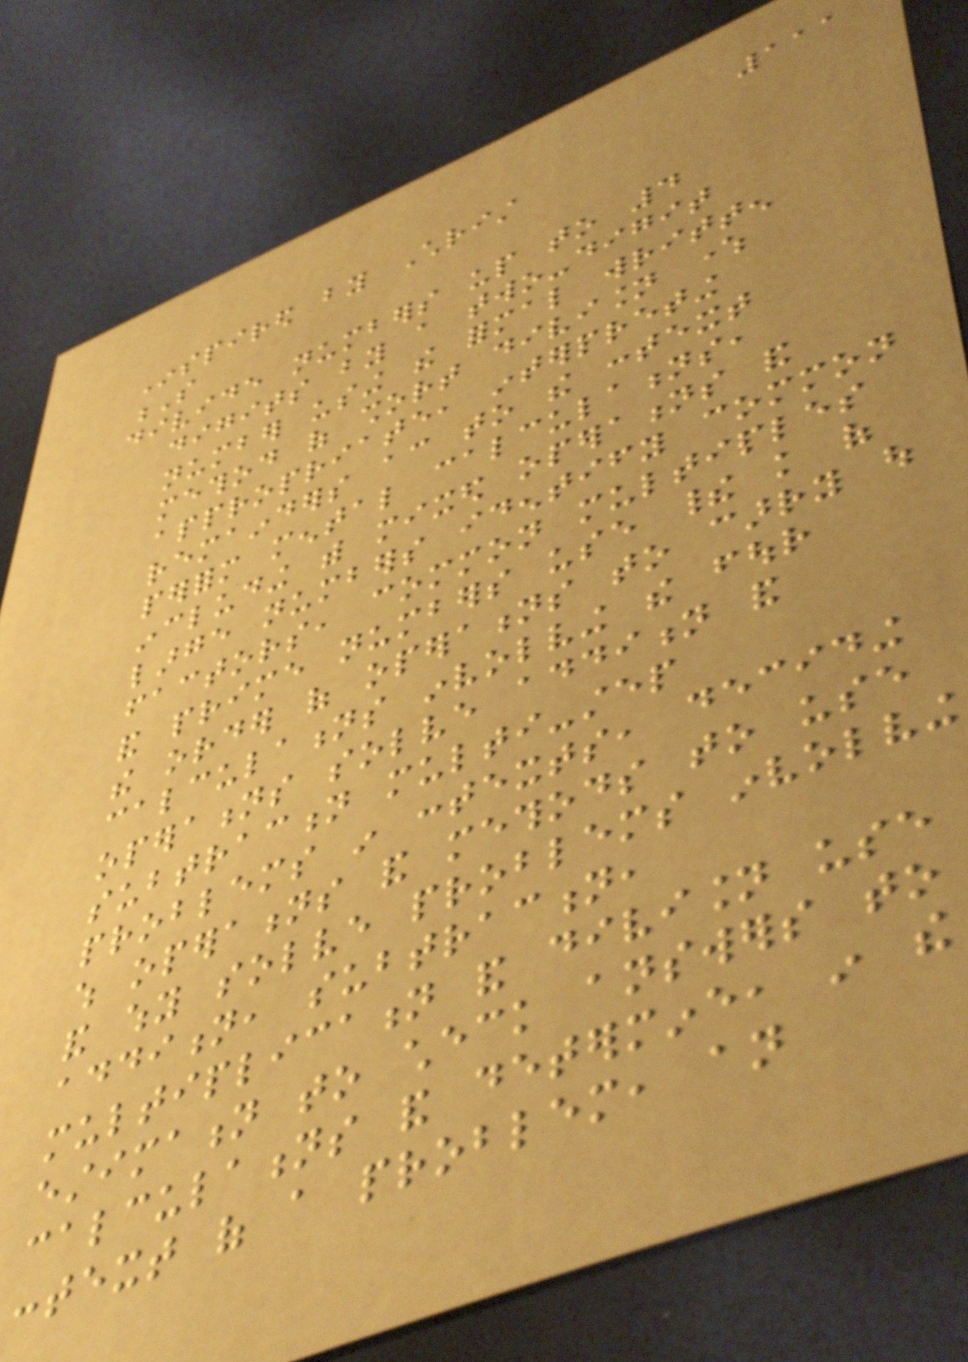111
Inspired by Christ
S
divide numbers up to 4
digits by a two-digit
number using the formal written
method of short division where
appropriate, interpreting
remainders according to the context
perform mental calculations,
including with mixed operations and
large numbers identify common
factors, common multiples
and prime numbers use their knowledge of
the order of operations to carry out
calculations involving the four
operations solve addition and
subtraction multi-step
problems in contexts, deciding
which operations and methods to use
and why solve problems involving
addition, subtraction,
multiplication and division use
estimation to check answers to
calculations and determine, in the
context of a problem, an
